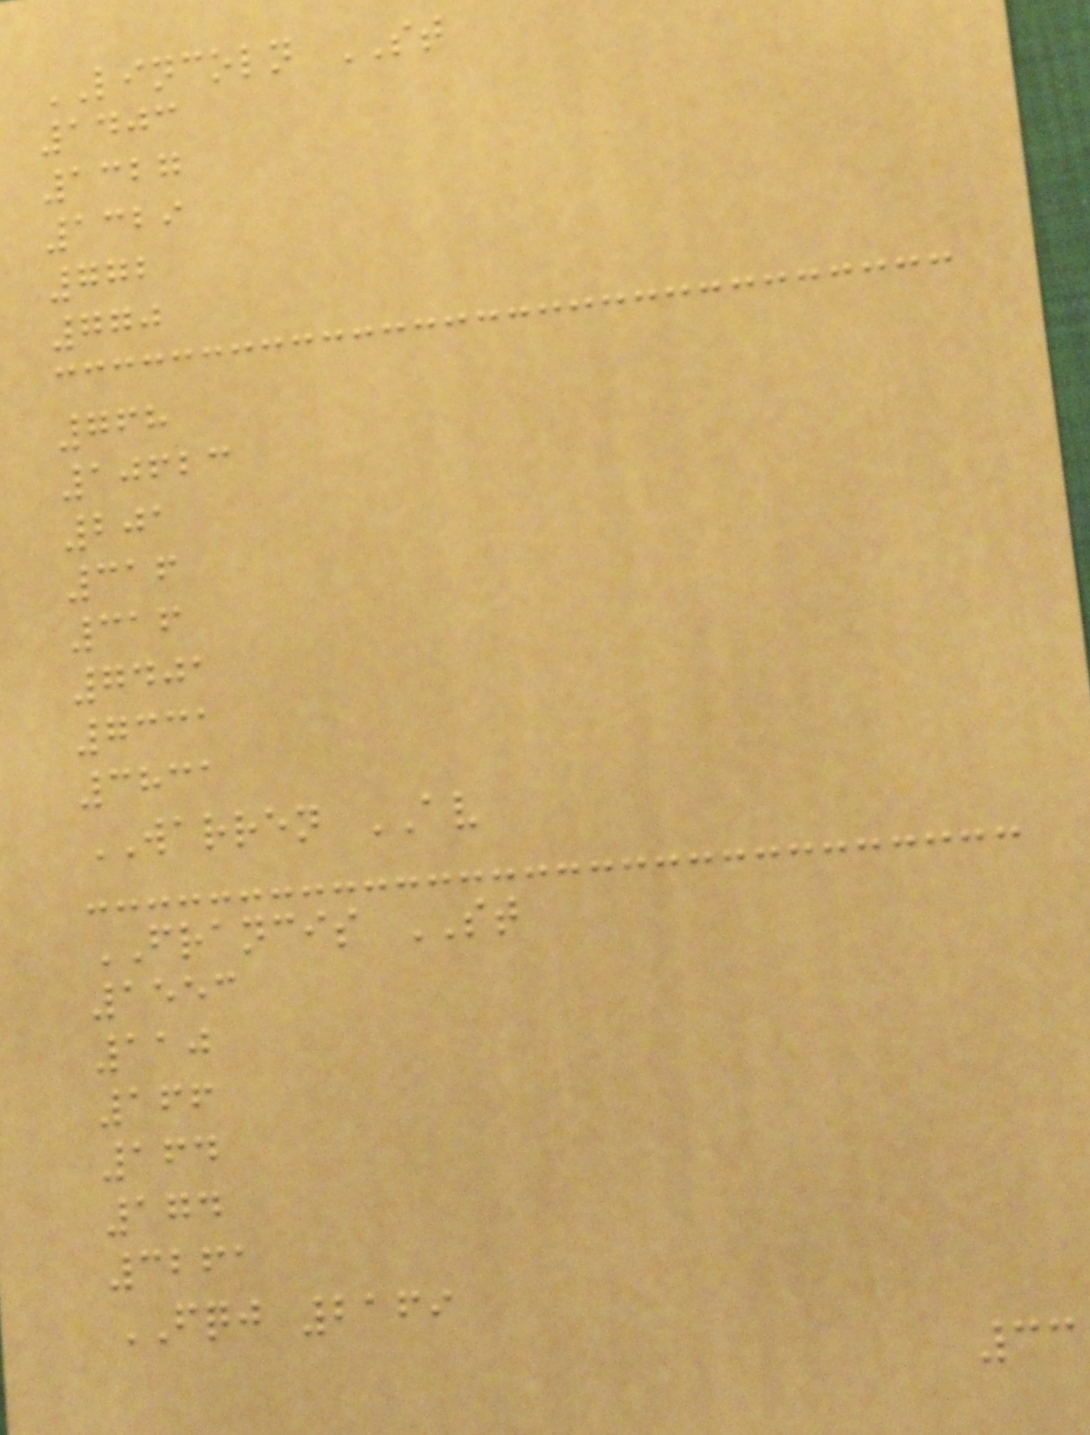LINCOLN ST
1403
1327
1329
772
770
768
10623
201
316
316
7401
7331
3831
WARREN AV
FRANCIS ST
1553
110
166
164
174
3261
FQJ 2169
33
